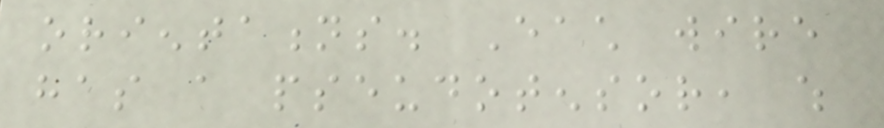orientations. Each wire
has a pseudotensor, which
